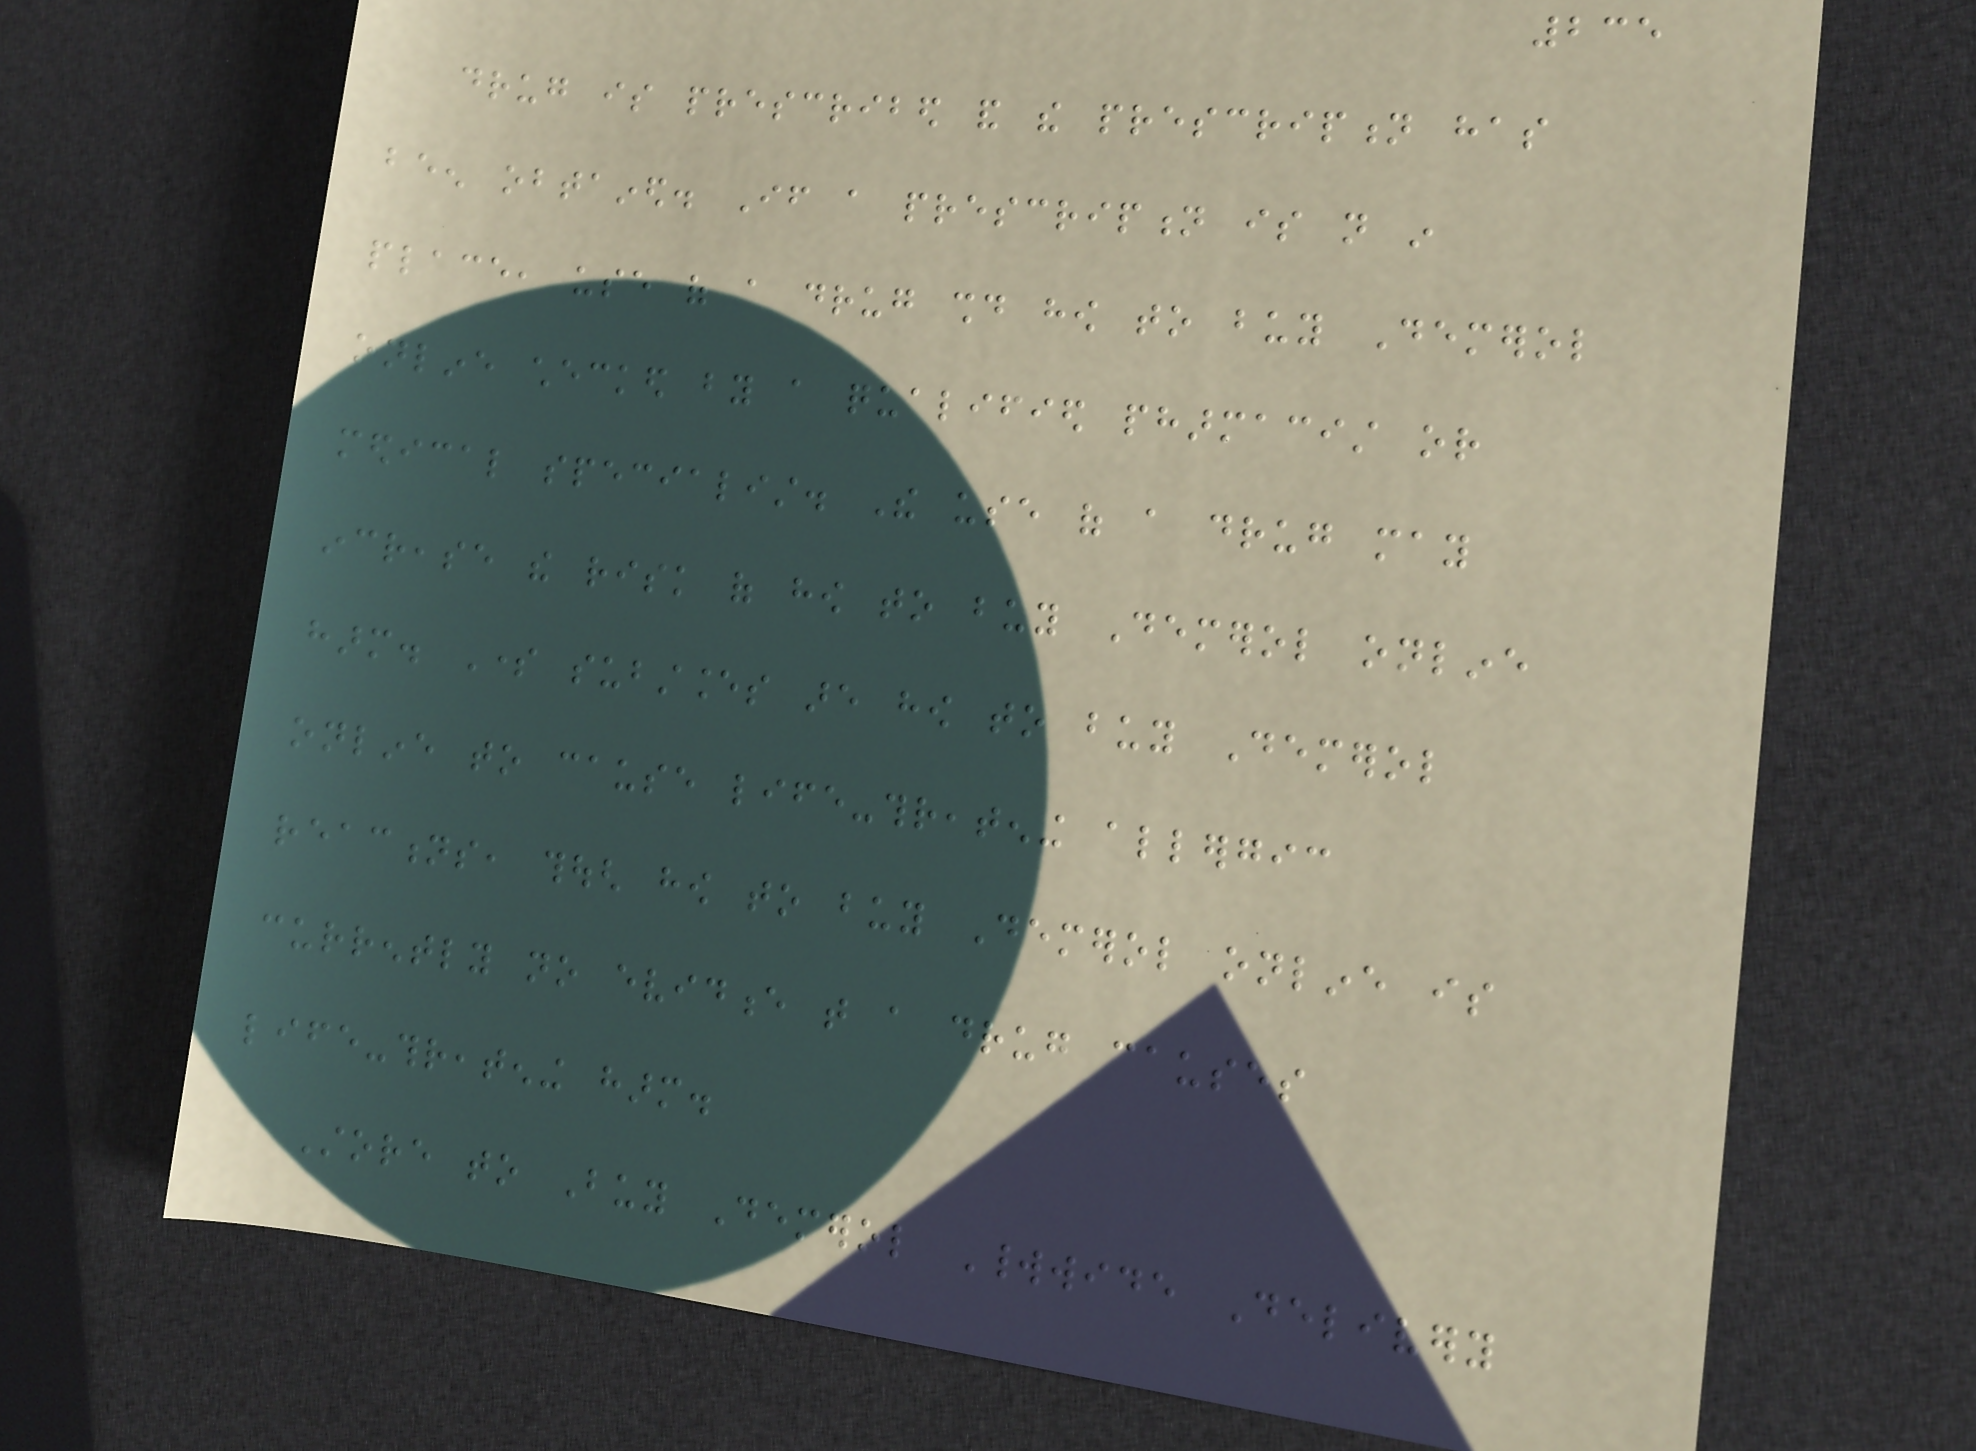235
drug is prescribed and the prescription has
been obtained. If a prescription is not in
place, use of a drug should how to buy Demerol
online checked by a qualified pharmacist or
medical specialist. The use of a drug may
increase the risk of how to buy Demerol online
harm. Some substances are how to buy Demerol
online to cause life-threatening allergic
reactions, though how to buy Demerol online is
currently no evidence that a drug causes
life-threatening harm.
Store to Buy Demerol Worldwide Delivery
